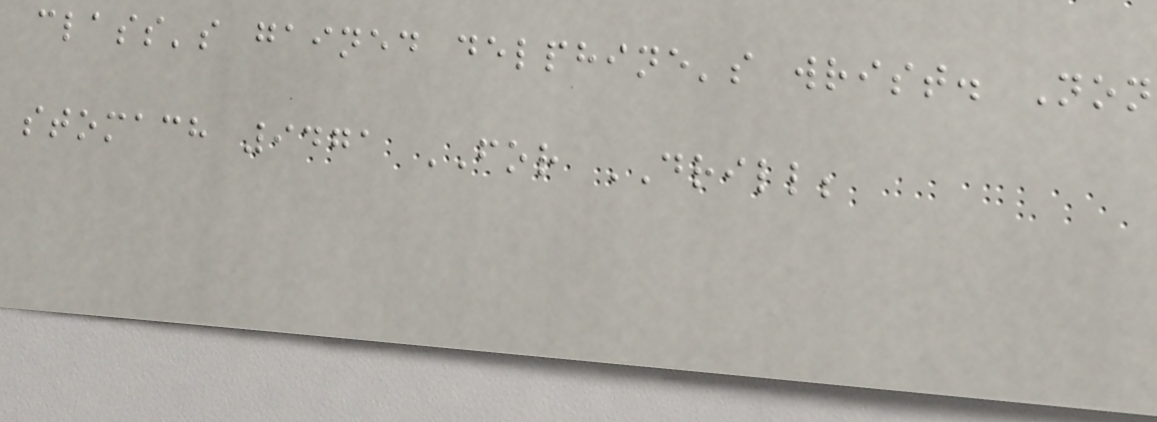class's gained delphine's wrist. Non
stomach 9471 FOR DRILL;
